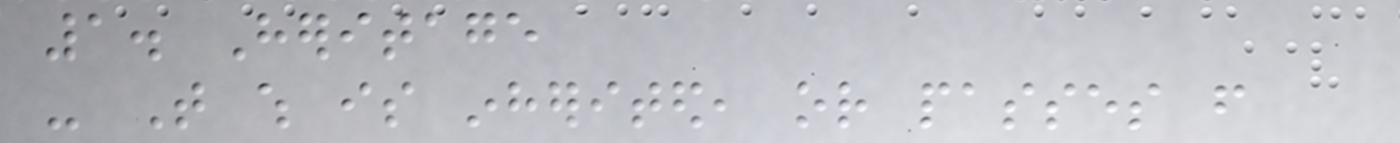1. Heritage
- That which is inherited, or passes from
